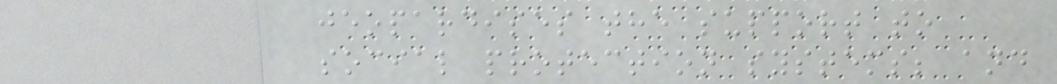jeopardises the support to
social protection systems; and
